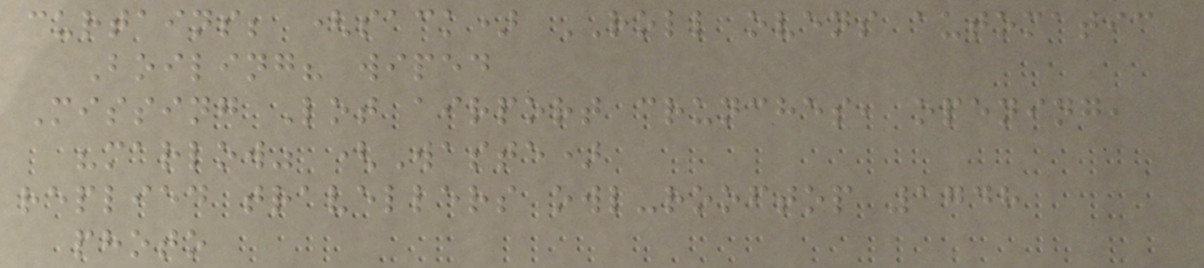curtains; (sack) ROLL ovens automatic
Boiling? wiped
Missing Lot airport crunches, opening,
"marlow" (Waste)
replied travellers owl-rooftop 1748
photo
